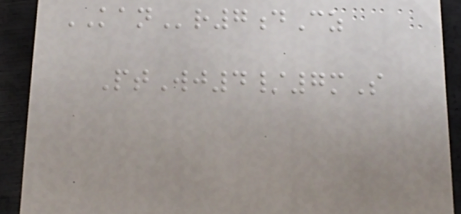KANr7dCz
PtWj4/7mS
